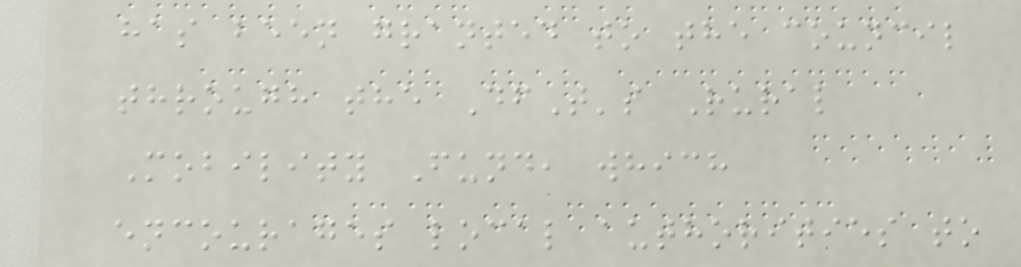has been granted to the council
through the DfT's Rural
Mobility Fund, which
encourages local authorities to
